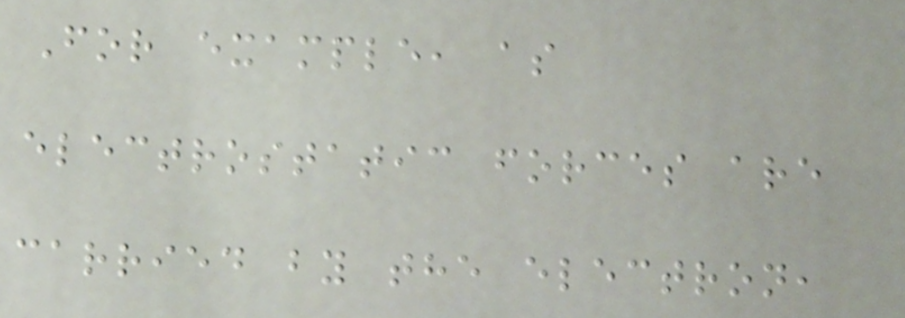For example, as
electrostatic forces are
carried by the electron,
